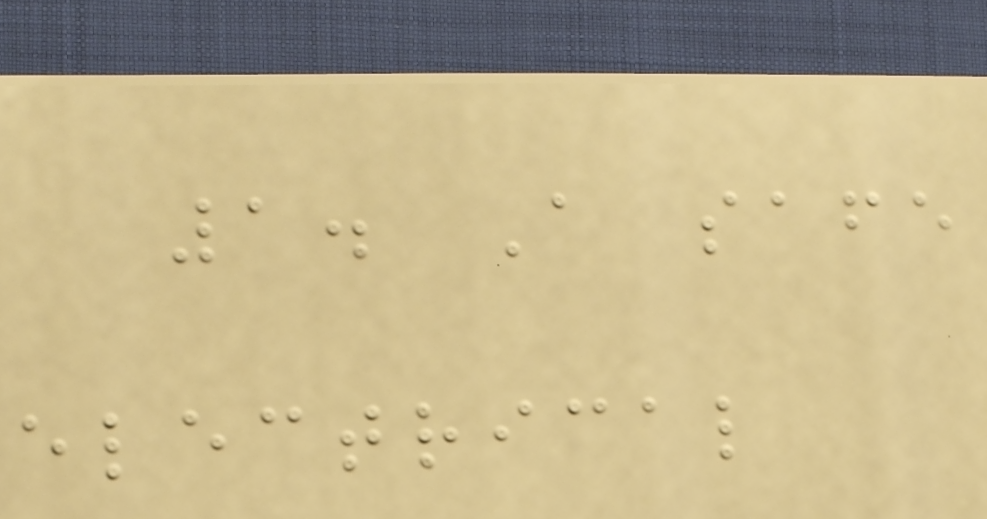1. A safe
electrical
